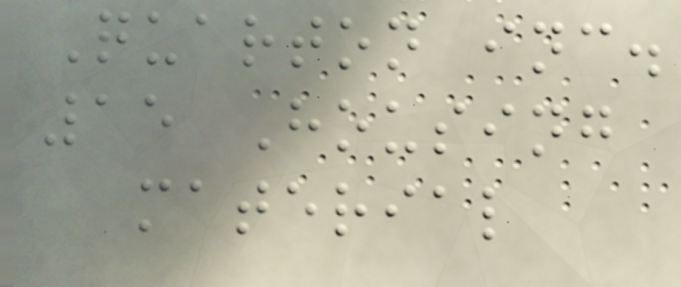Quarton inc.
15 Housing
material
